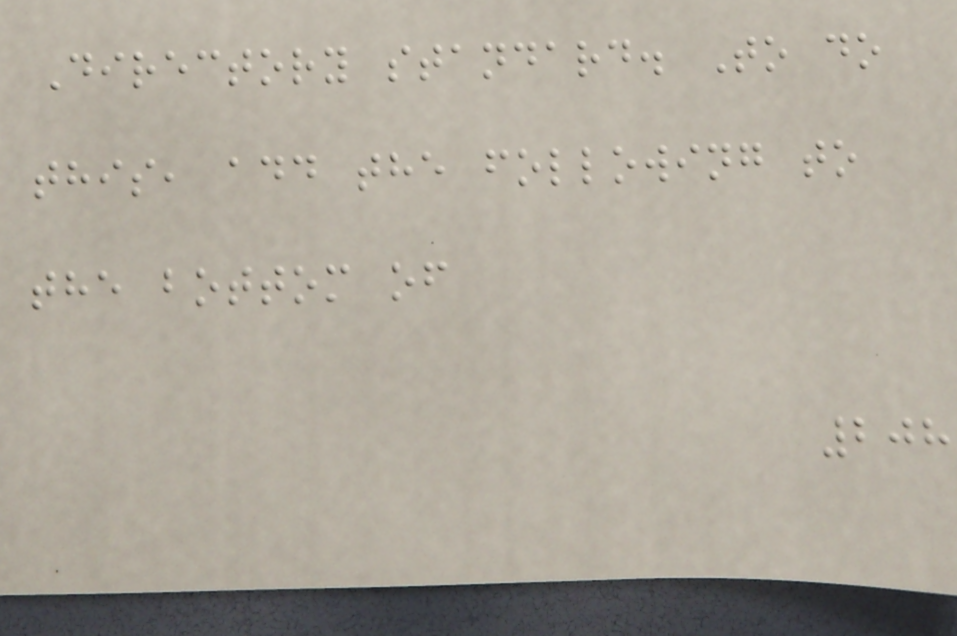Directory standard. To do
this, add the following to
the bottom of
208
